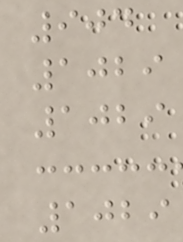904
1029
1029
1029
